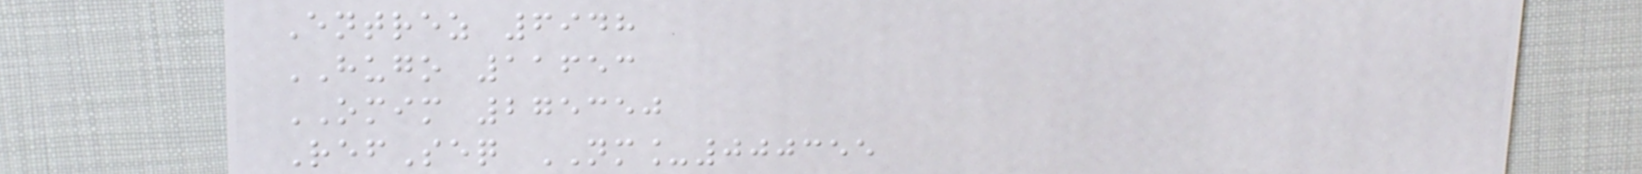Entrez 6948
HUGO 11653
OMIM 275350
RefSeq NM_000355
